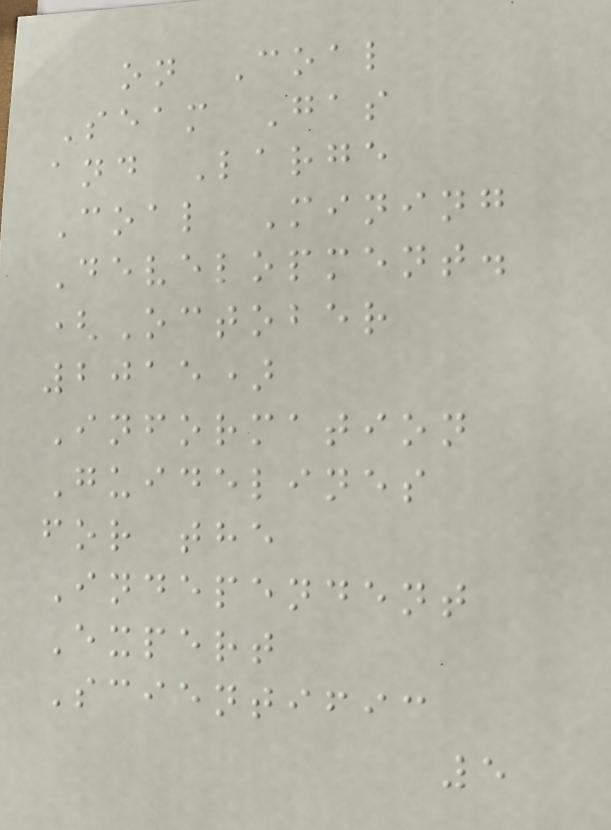on Coal
Seam Gas
and Large
Coal Mining
Development.
(October
2015)
Information
Guidelines
for the
Independent
Expert
Scientific
5
